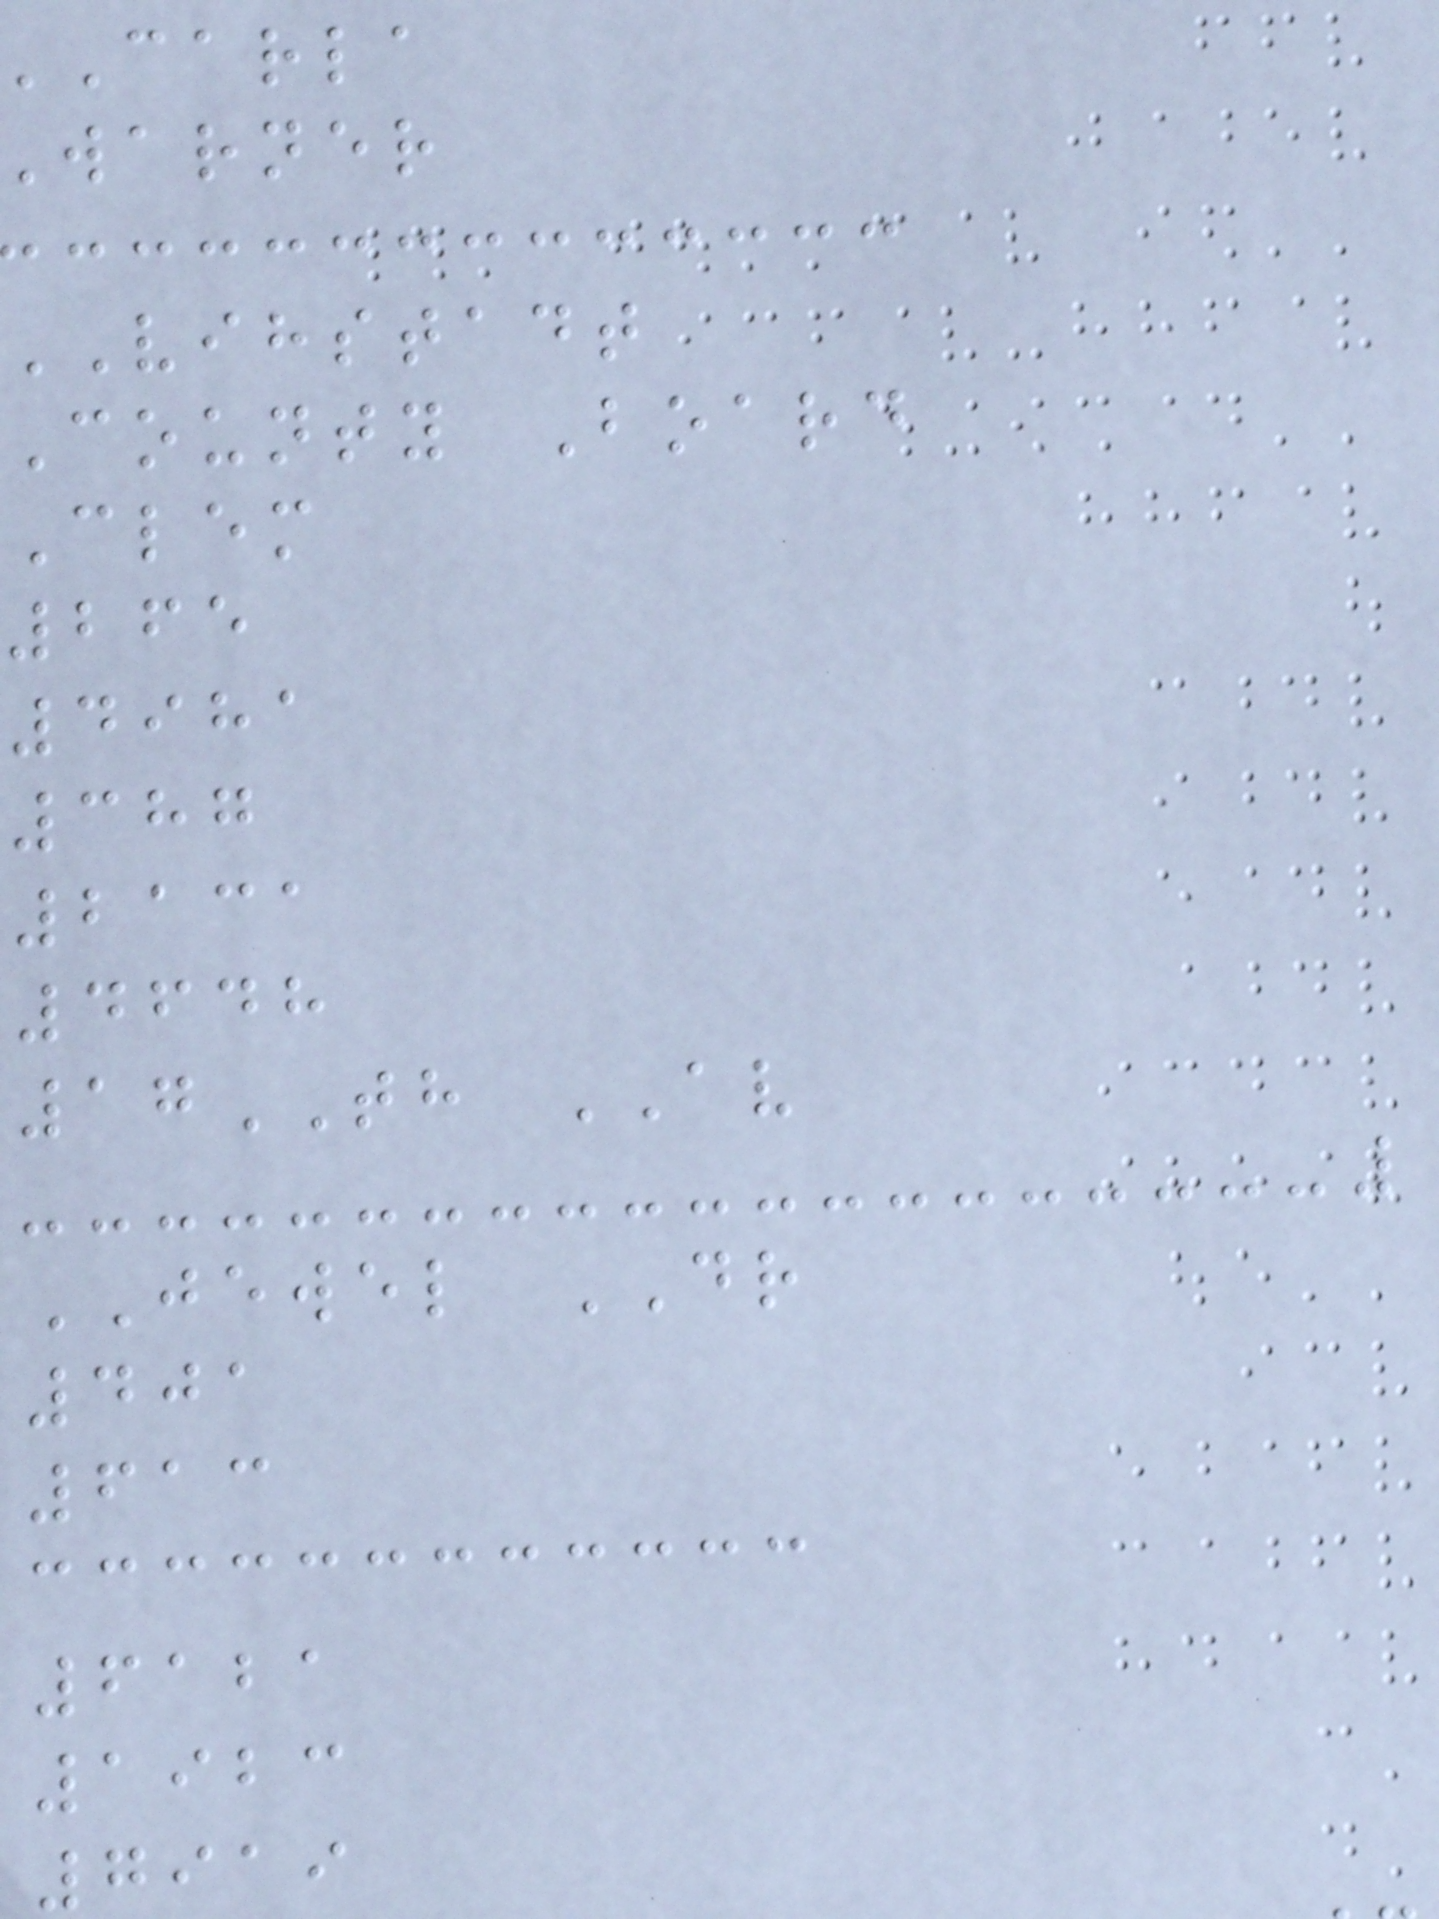carla
warner
VIHSTADT
County Board
Clem
265
4981
387
2131
4648
17TH AV
JEWEL DR
401
613
6121
1923
7919
